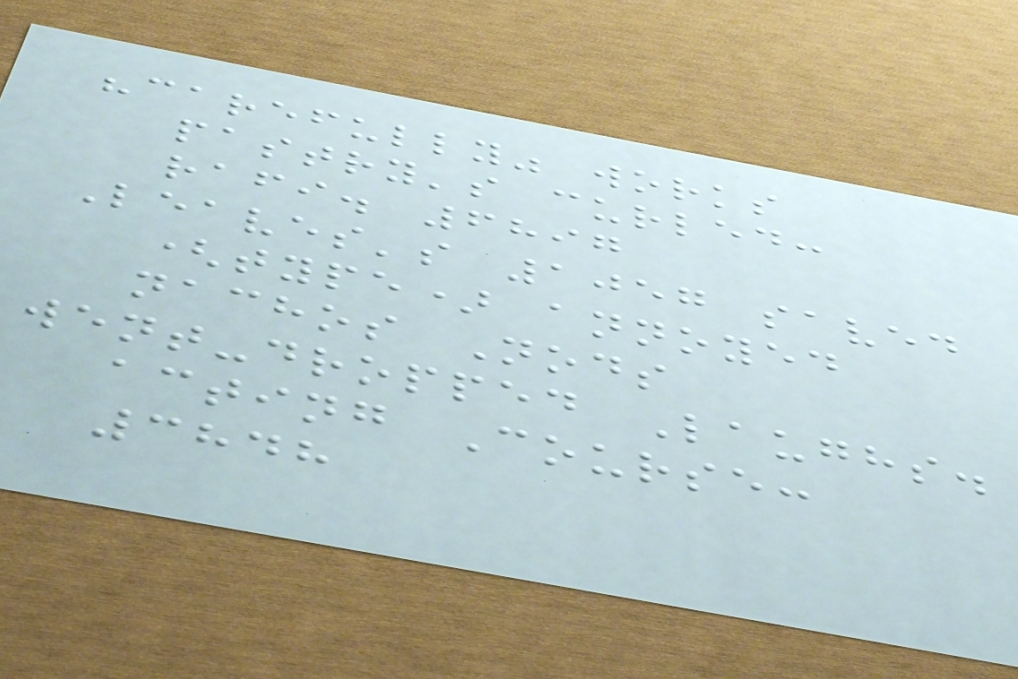"carefully" works
pastry's curled:
rafi. 6897
Leaves's 1057 saved
(type) annoyed
nachos Nods
went-dropped Laughs.
acting Course:
3848
